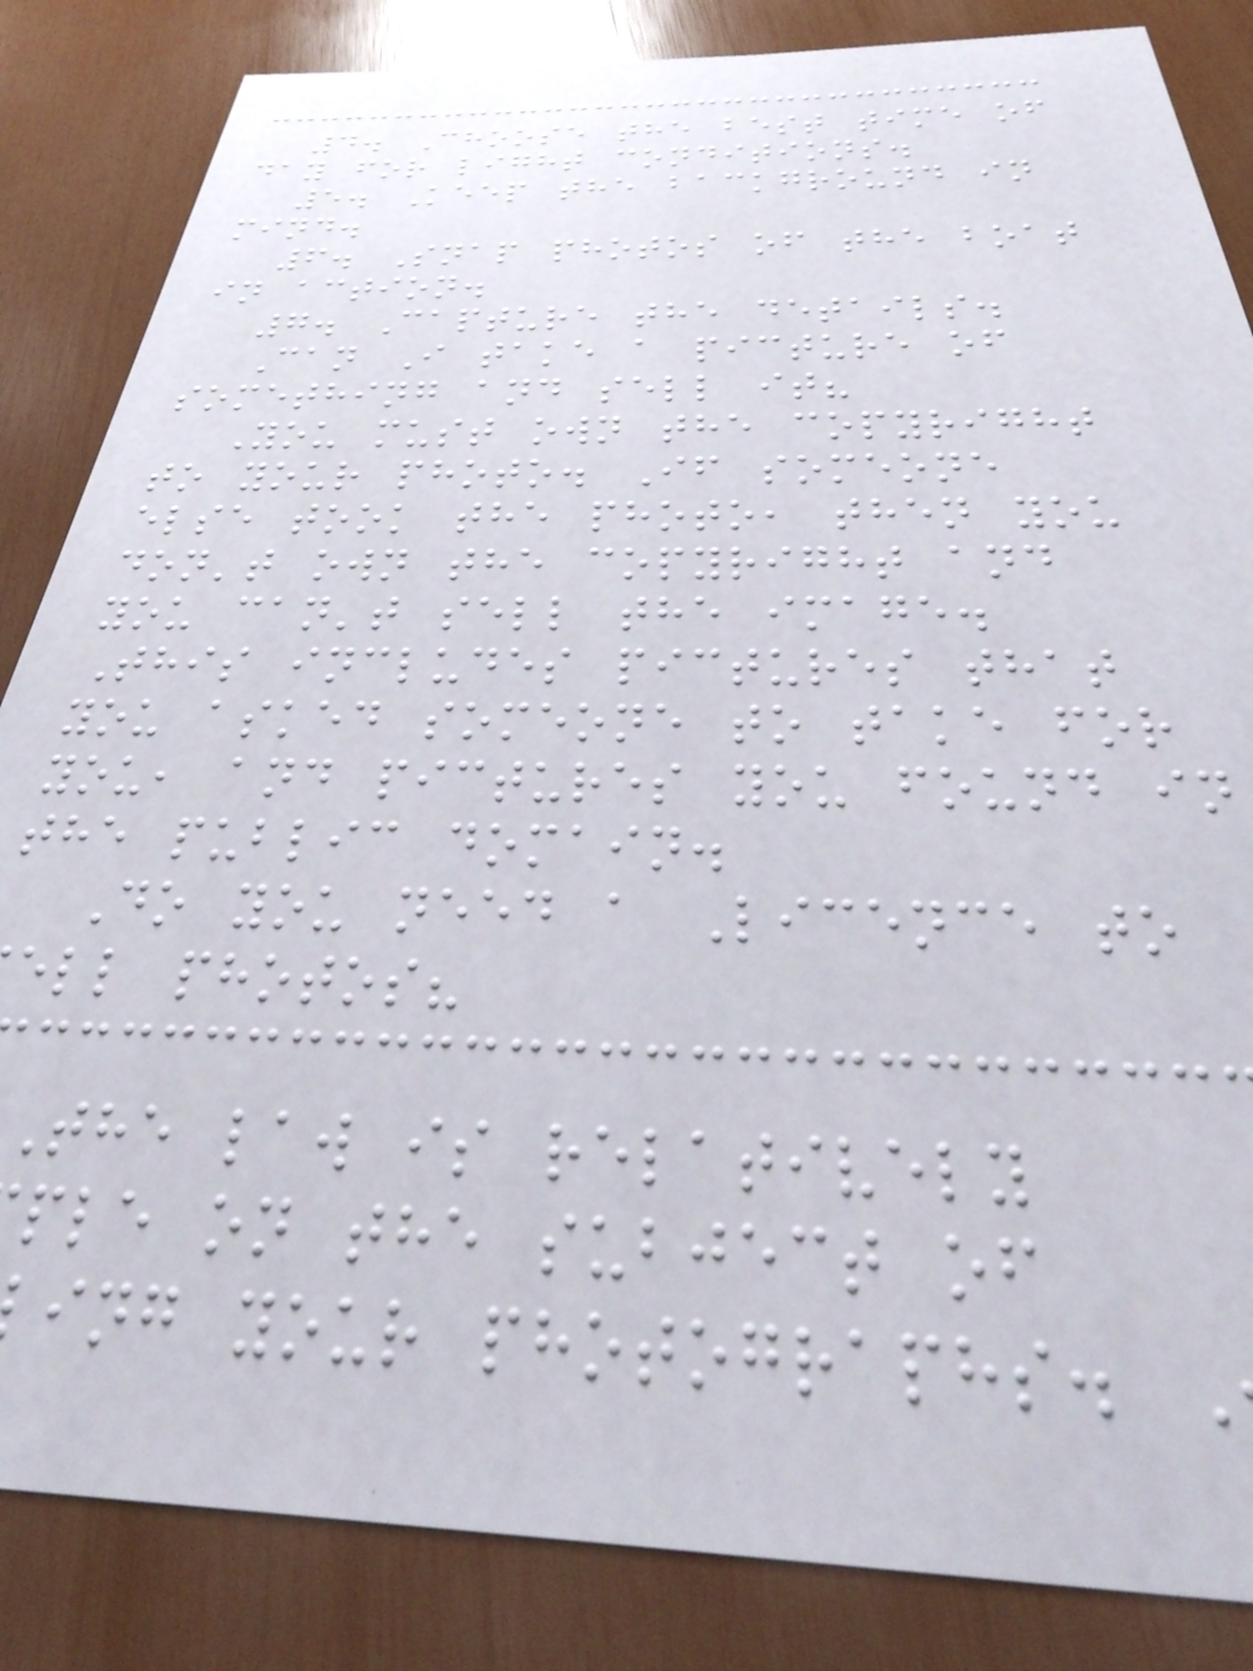4. Choose the best time of
day for light conditions.
5. Keep the background in
mind.
6. Snap photos of the boat
in action.
7. Capture the details.
Can I take a picture of
something and sell it?
You must own the copyright
to your photo. If someone
else took the photo, then you
don't own the copyright and
you can't sell the image.
This includes pictures that
you asked someone to take for
you, and pictures you found in
the public domain.
Do you need a Licence to
ell photos?
The law is relatively
ple on the subject of
ing your photographs.
